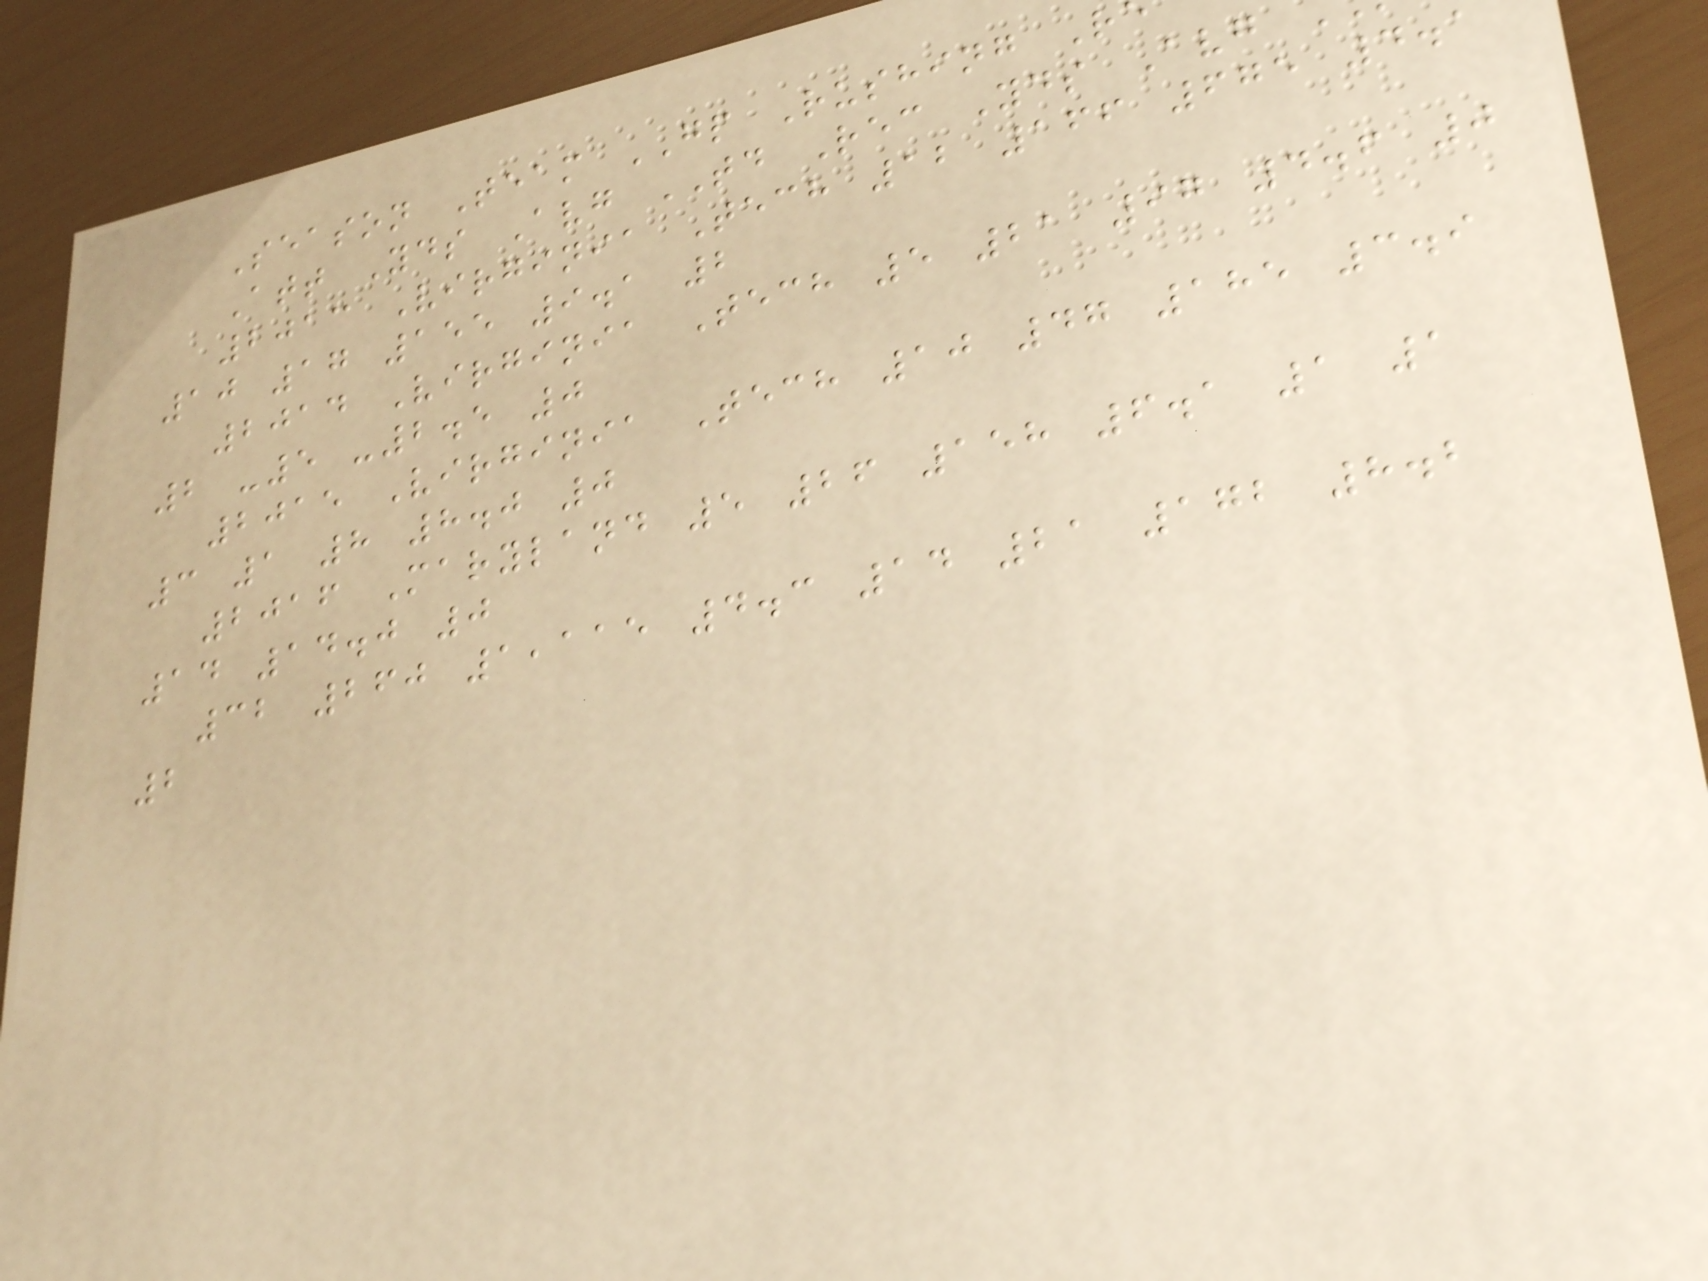Season Team GP Rushing R
Att Yds Avg TD Rec Yds Avg
2013 Virginia Tech 12 166 675 4.1
10 17 155 9.1 2
2014 Virginia Tech 5 21 97 4.6 0
2 -5 -2.5 0
2015 Virginia Tech 10 47 185 3.9
3 1 8 8.0 0
2016 Maryland 5 26 158 6.1 1 1
14 14.0 0
32 260 1,115 4.3 14 21 172 8.2
2
